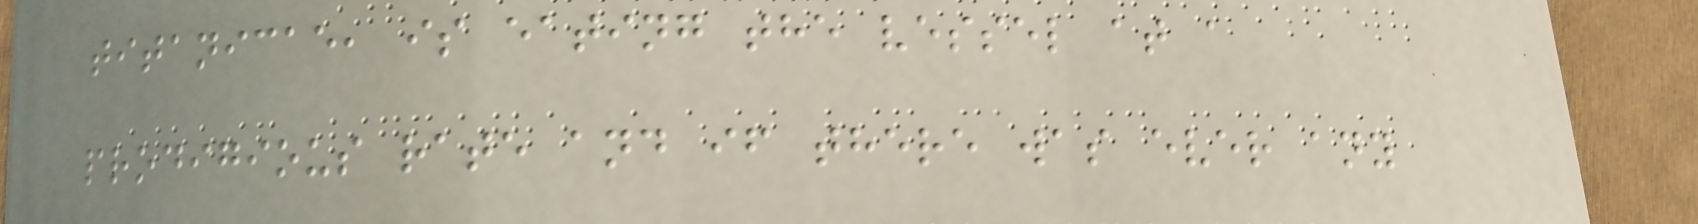titanicae, is eating the vessel at a
prodigious rate and if there was ever any
